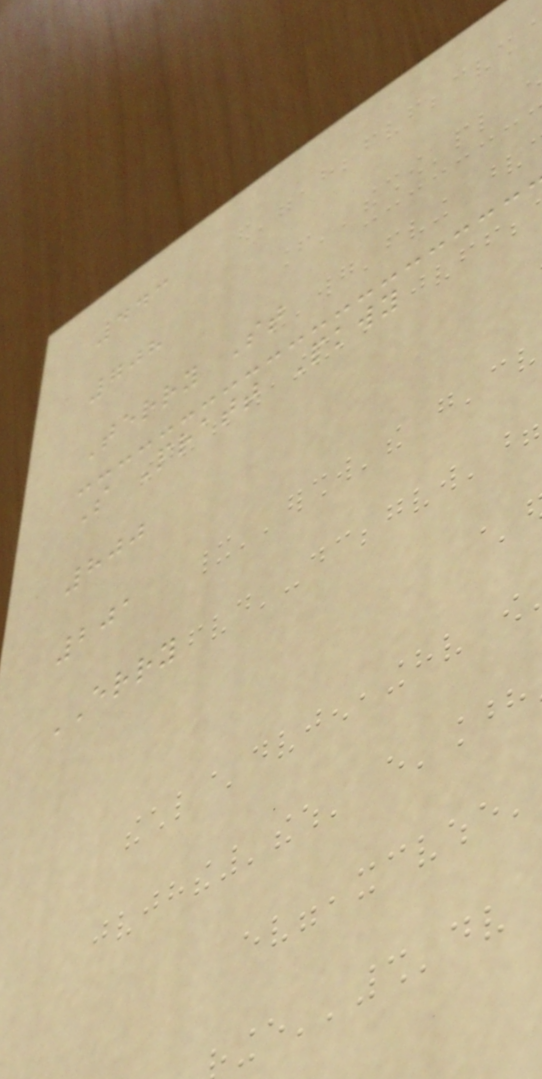443
708
Terry St
S Pratt Pkwy
800
201
ERRY
